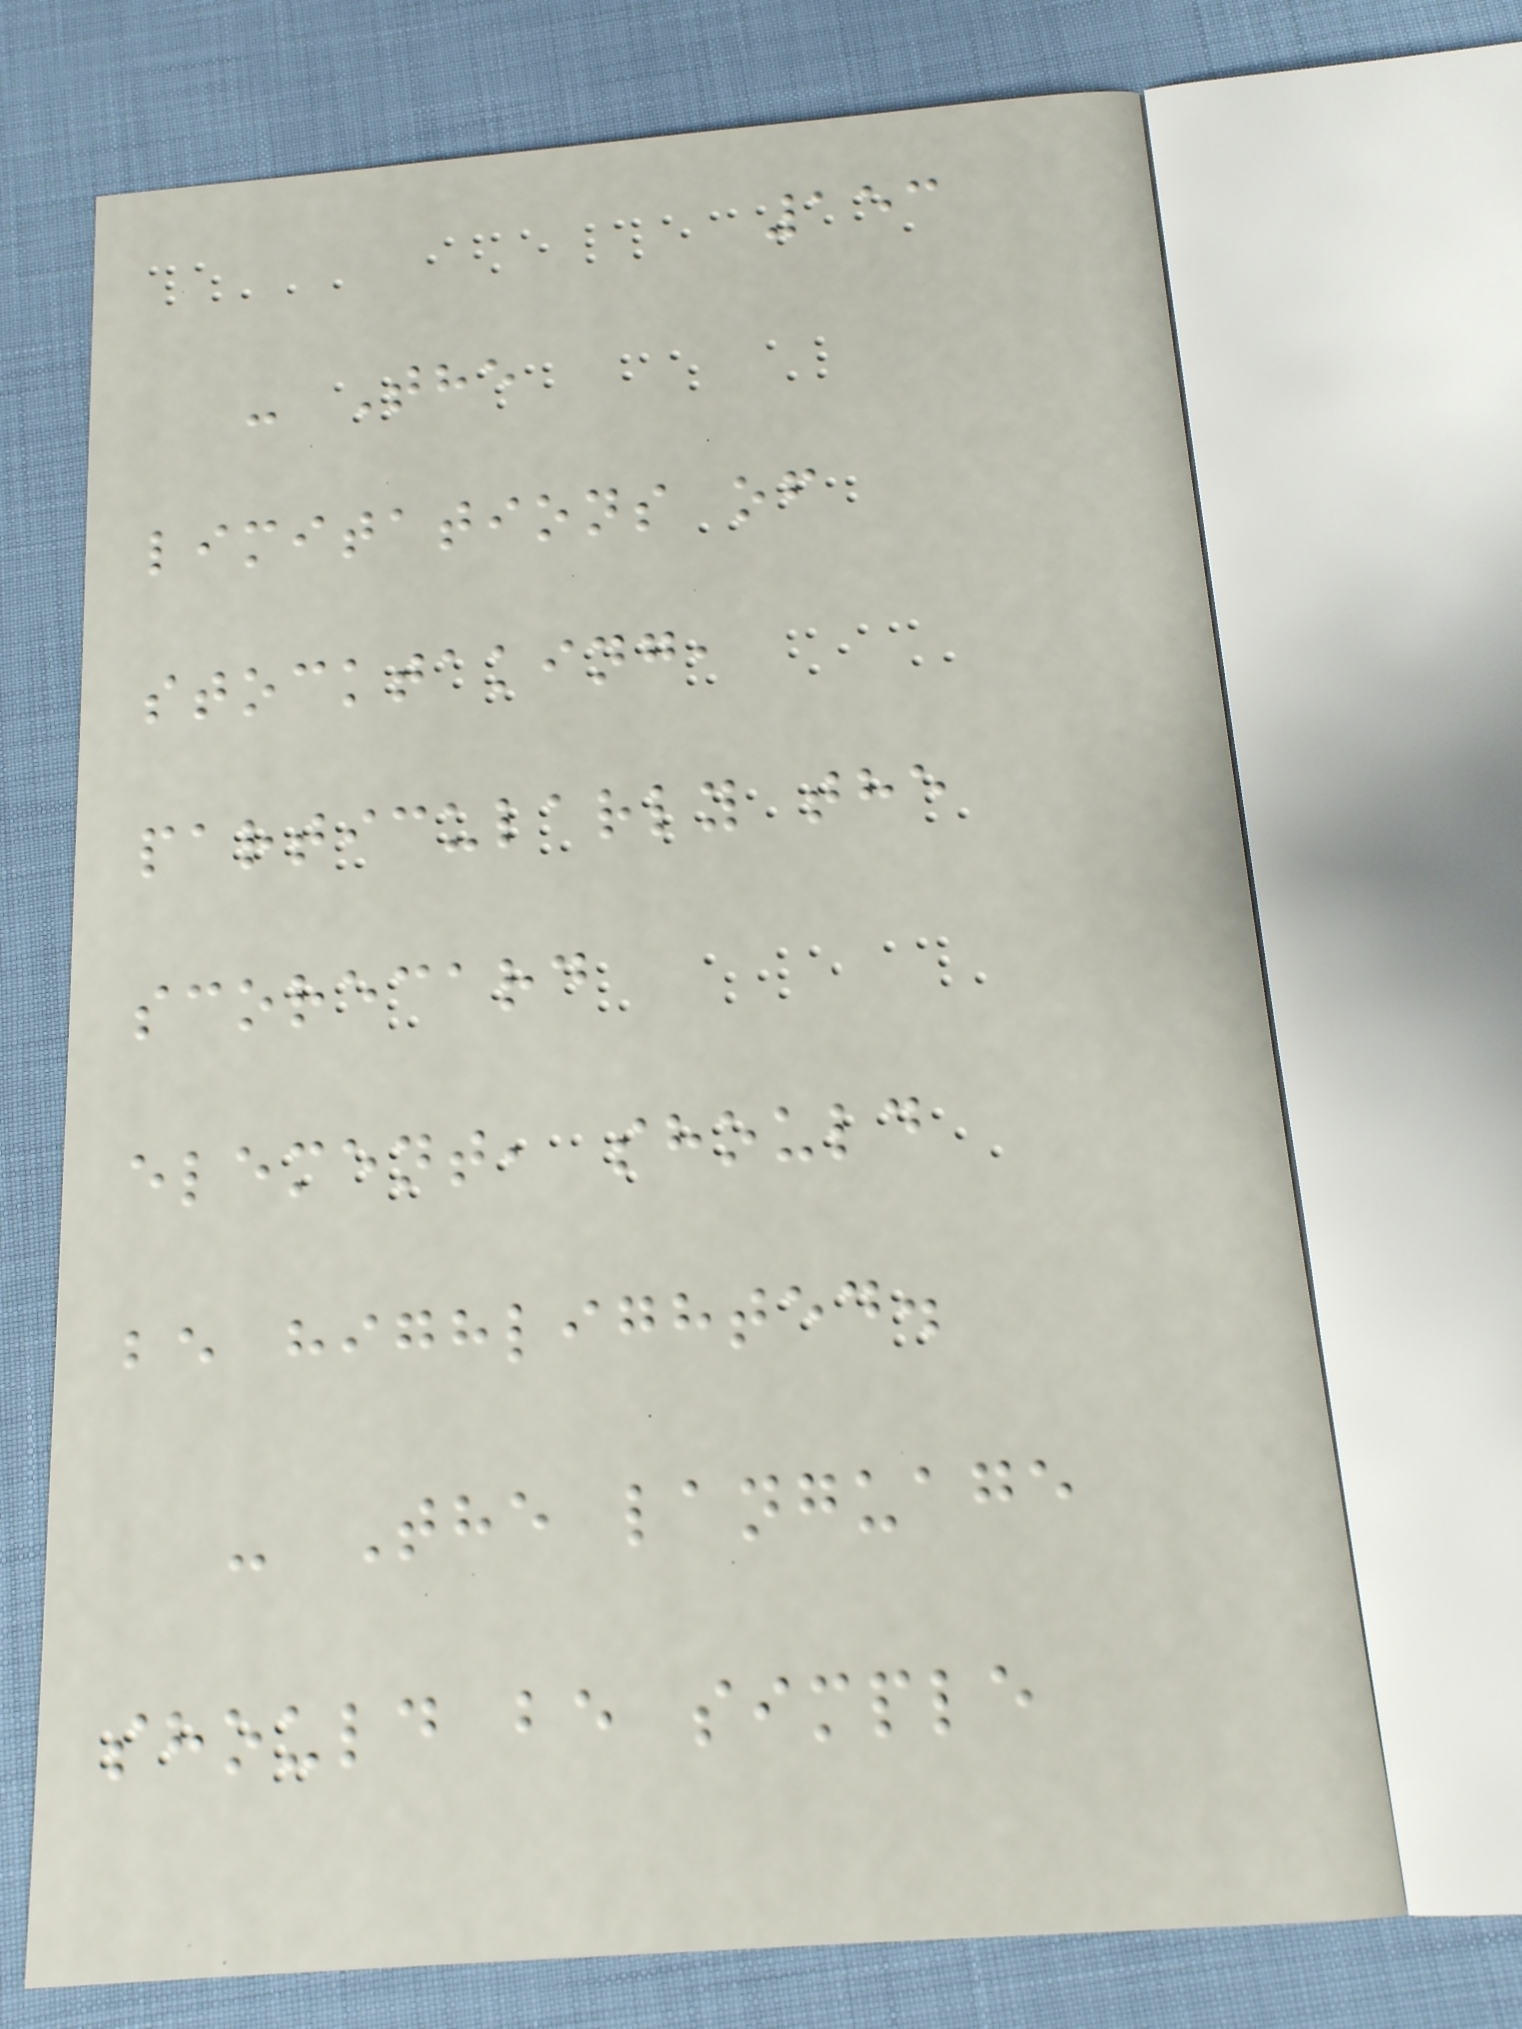153
- The
limitations of
stocktaking,
particularly the
scorecard
element, should
be highlighted.
- The language
should be simple
